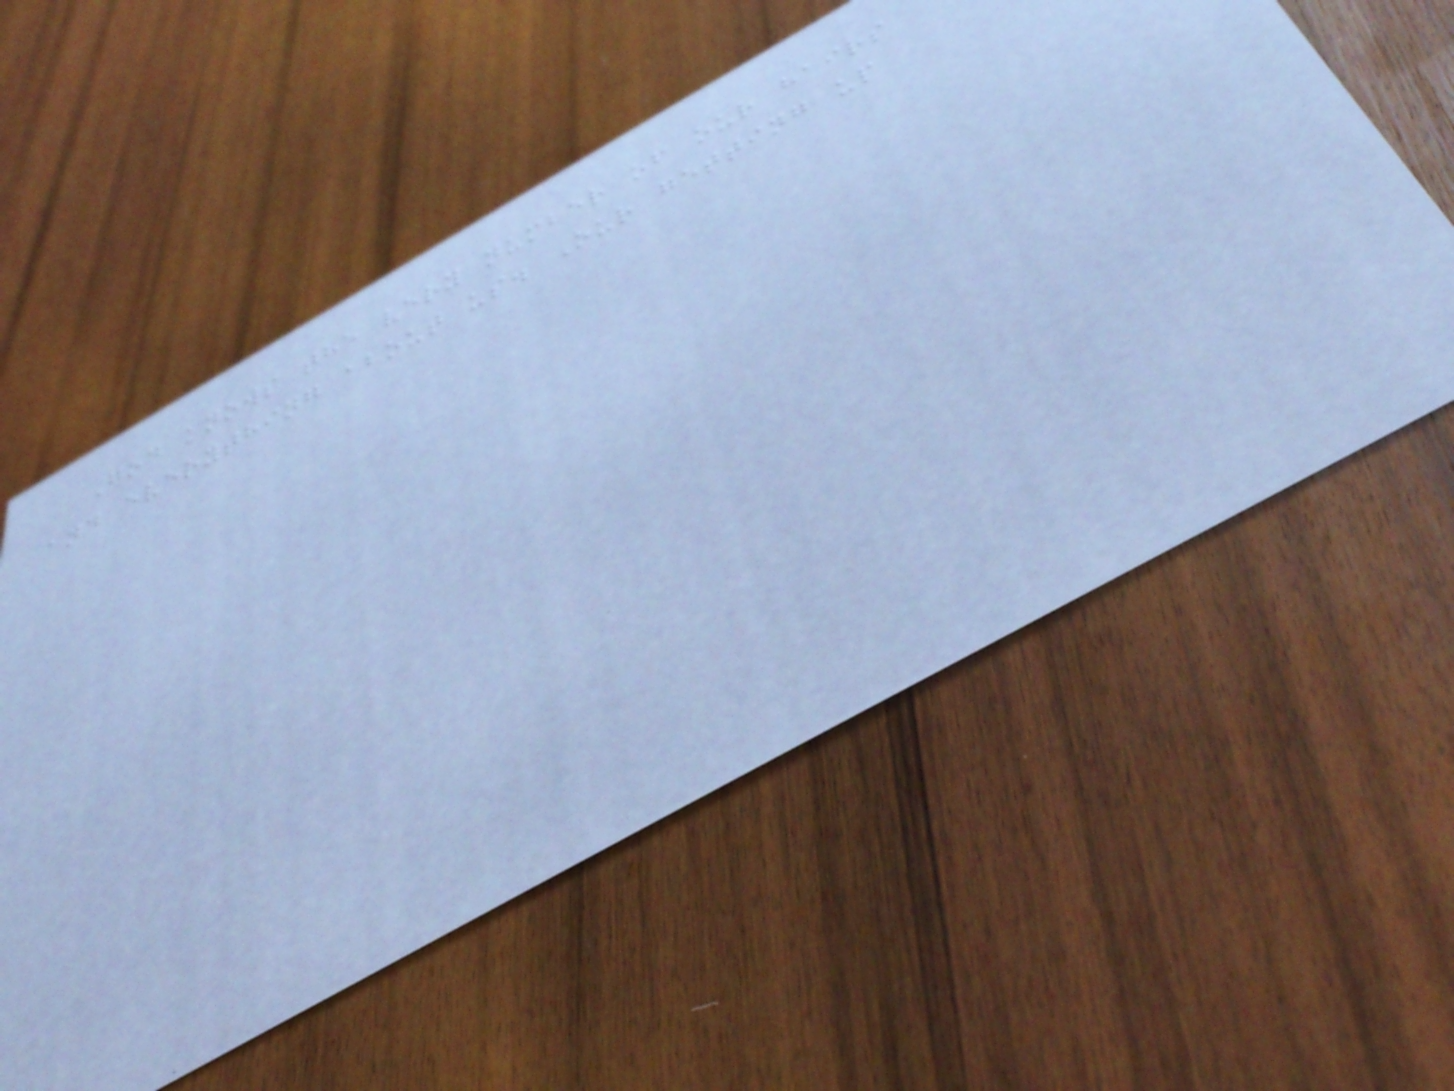God knows the very number of our hairs
and everything about us. Our getting up
